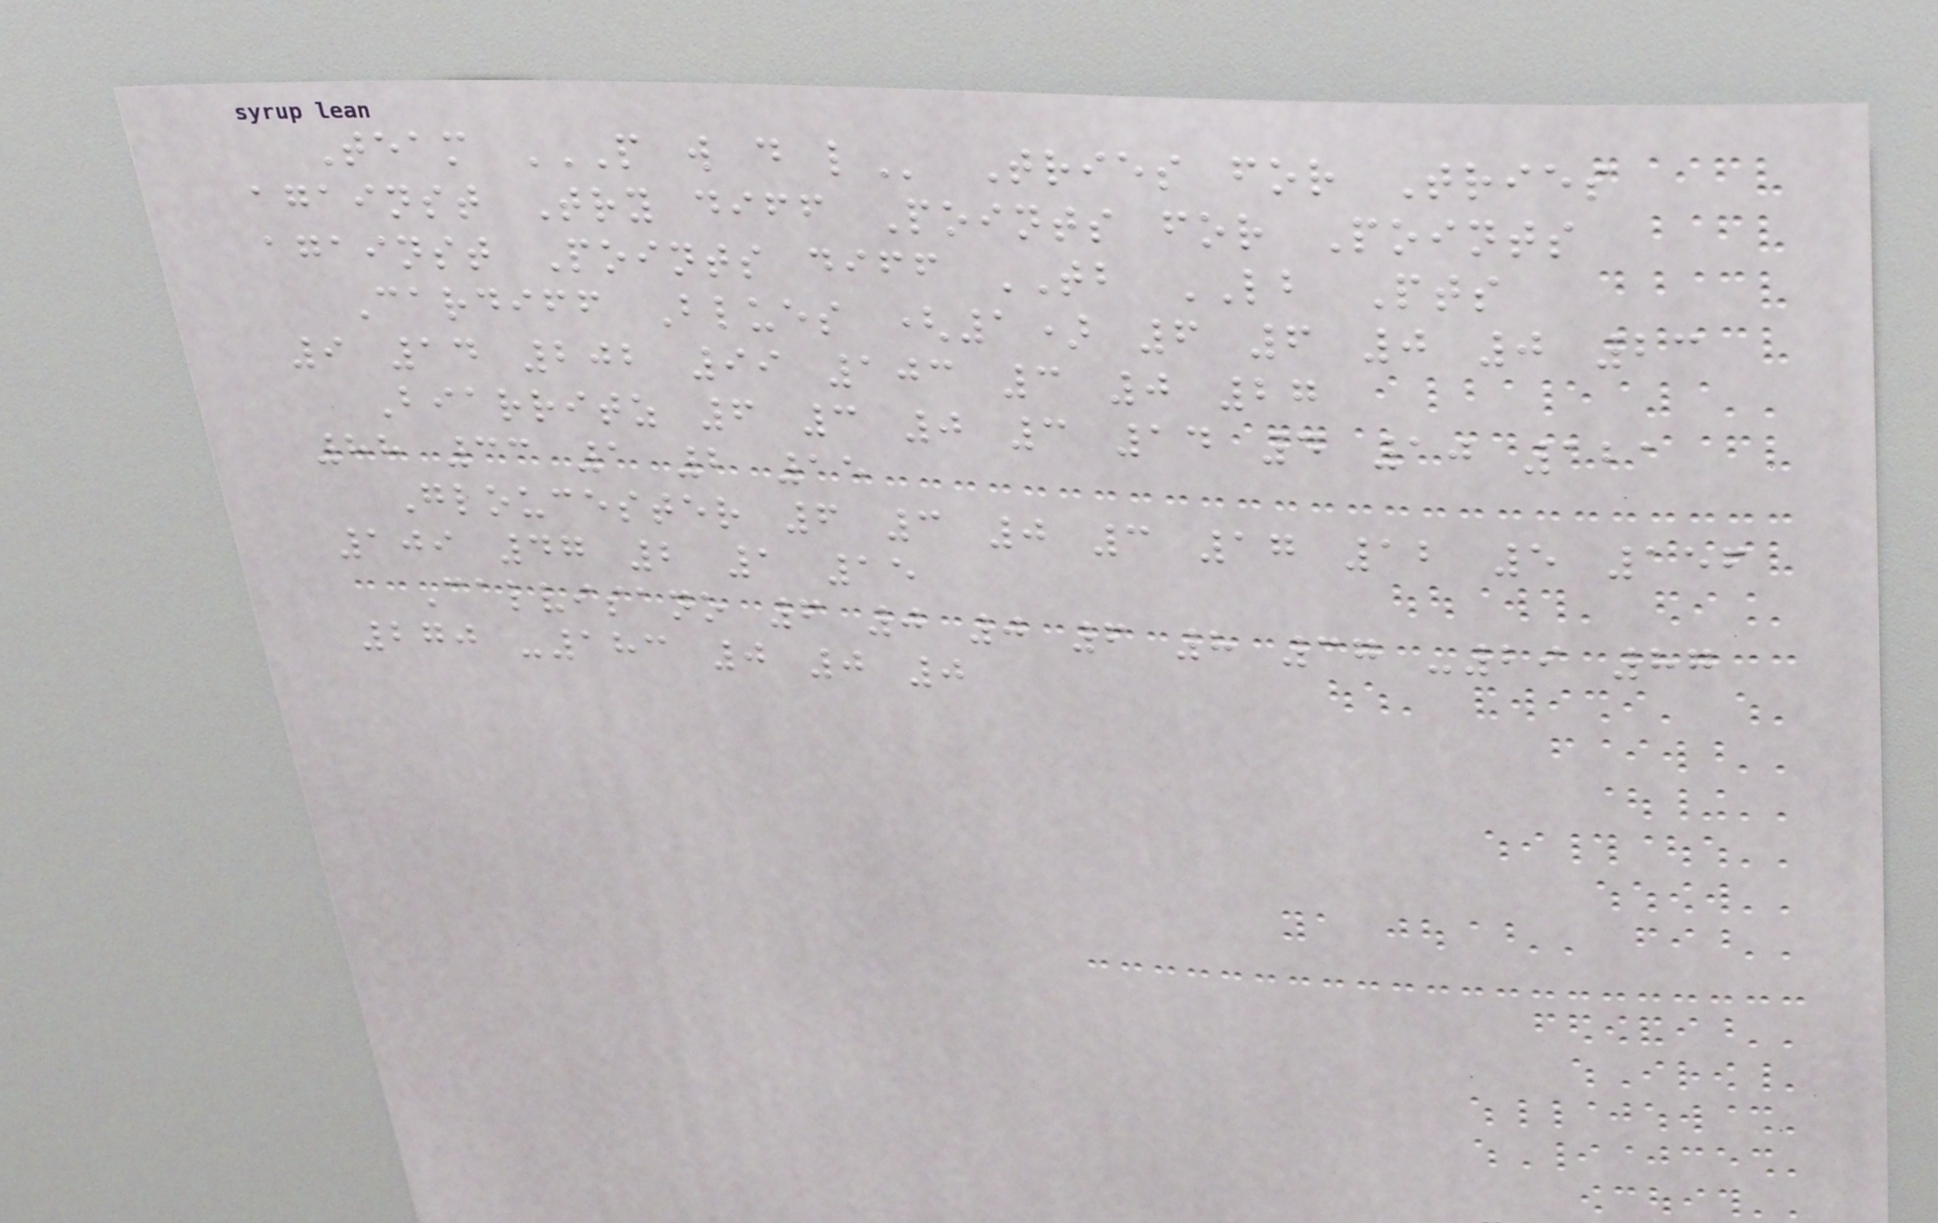Team P W D L Tries for Tries
against Try diff Points for Points
against Points diff TB LB Pts
Cardiff Blues (1) 6 6 0 0 23
9 14 202 99 103 3 0 27
Biarritz 6 3 0 3 14 4 10 121
88 33 1 2 15
Gloucester 6 3 0 3 17 12 5 156
109 47 2 1 15
Calvisano 6 0 0 6 8 37 -29 87
270 -183 0 0 0
